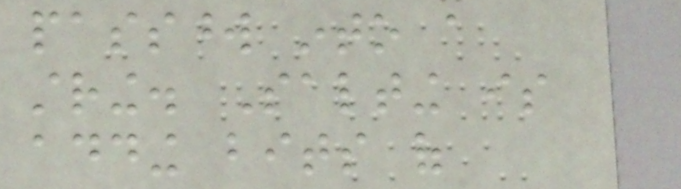password into a
string. Salting is
adding bits of
